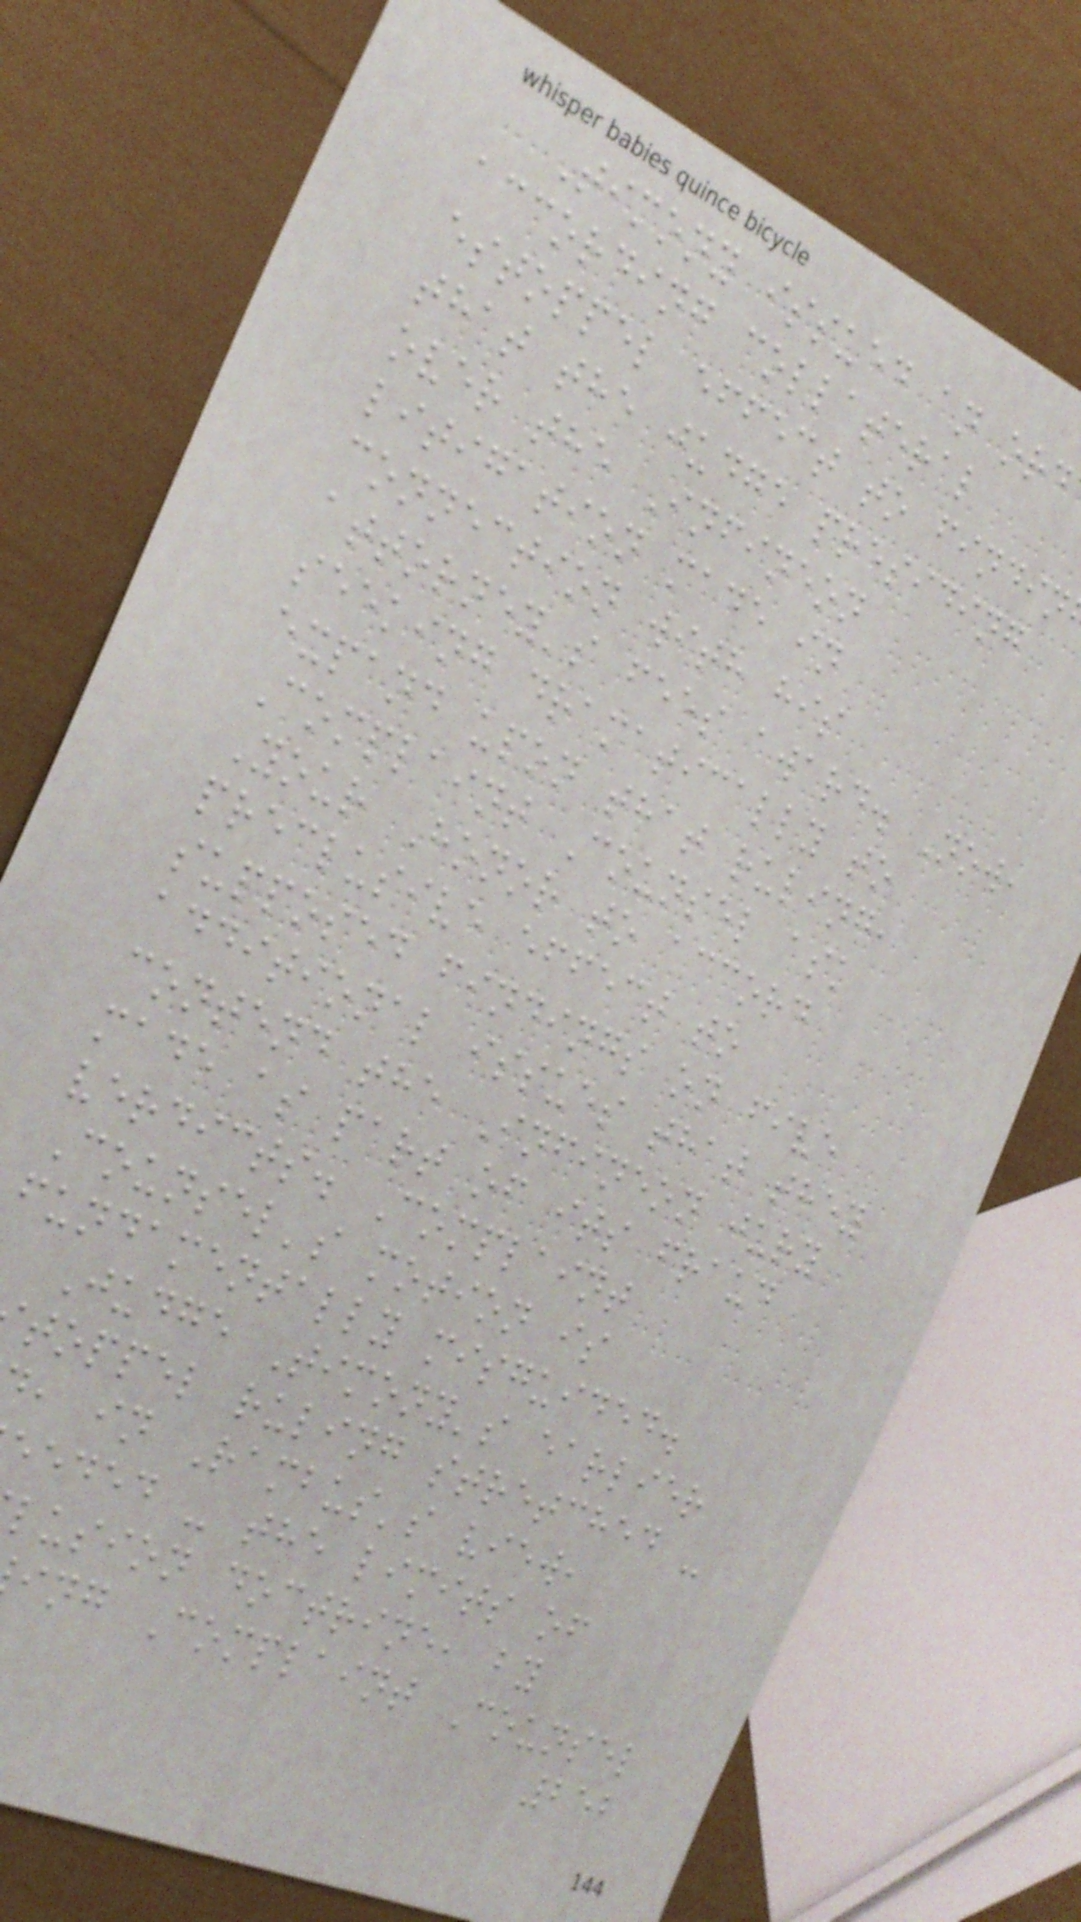Timony issued an ord
according collateral
estoppel effect to findin
that the judge presiding
over the Infineon
litigation made in
connection with his
attorney's fees award. Now,
seeking dramatically to
expand upon that ruling,
Complaint Counsel ask
Your Honor to accord
preclusive effect to
supposed findings on five
additional issues that they
contend the Infineon jury
made as part of its fraud
verdicts. Complaint
Counsel's motion is
fundamentally misguided.
Judge Timony's earlier
toppel ruling stretched -
, in Rambus's view,
eeded - the limits of
lusion doctrine, by
ing Complaint Counsel
252
